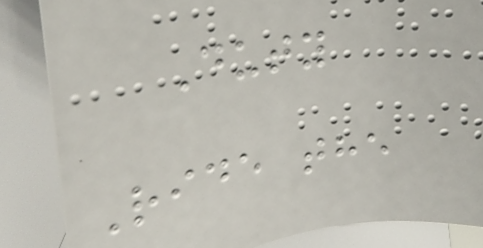Duty
Ride the
